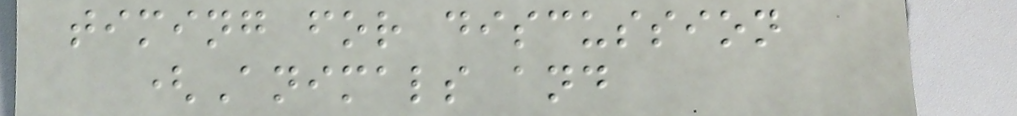timing for discussion
(Animals and
